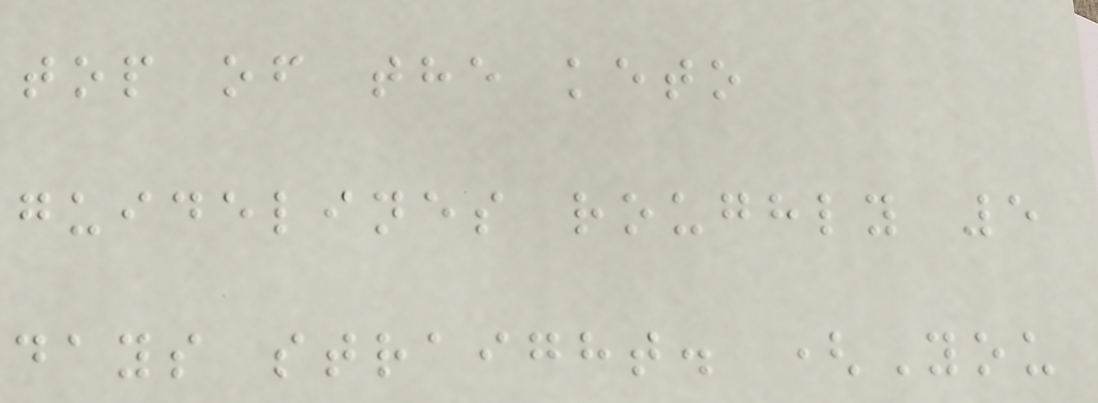top of the keto
guidelines roughly 5
days straight. (You
